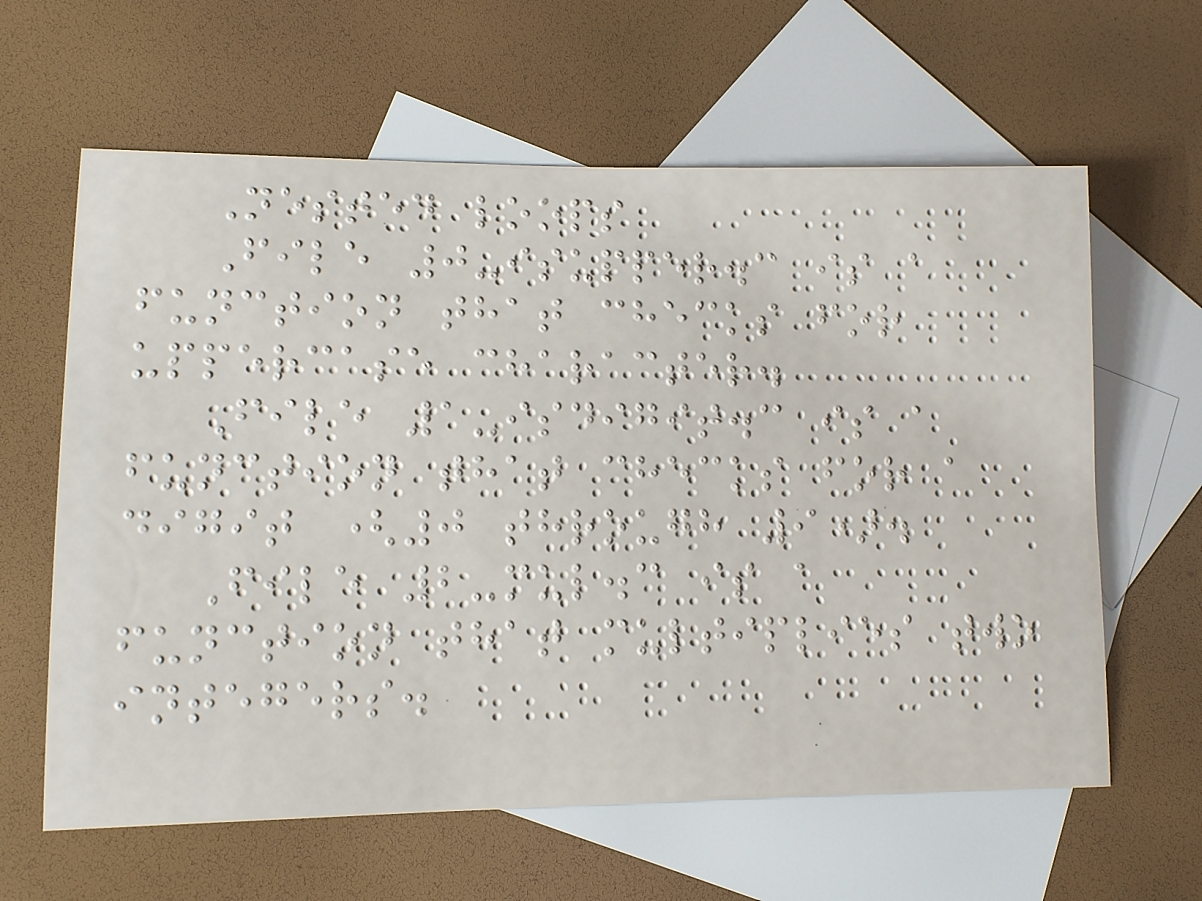Nested loops
File 0-isupper.c is a
function that checks for
uppercase character.
File 1-isdigit.c is a
function that checks for a
digit (0 through 9).
File 2-mul.c is a
function that multiplies two
integers.
